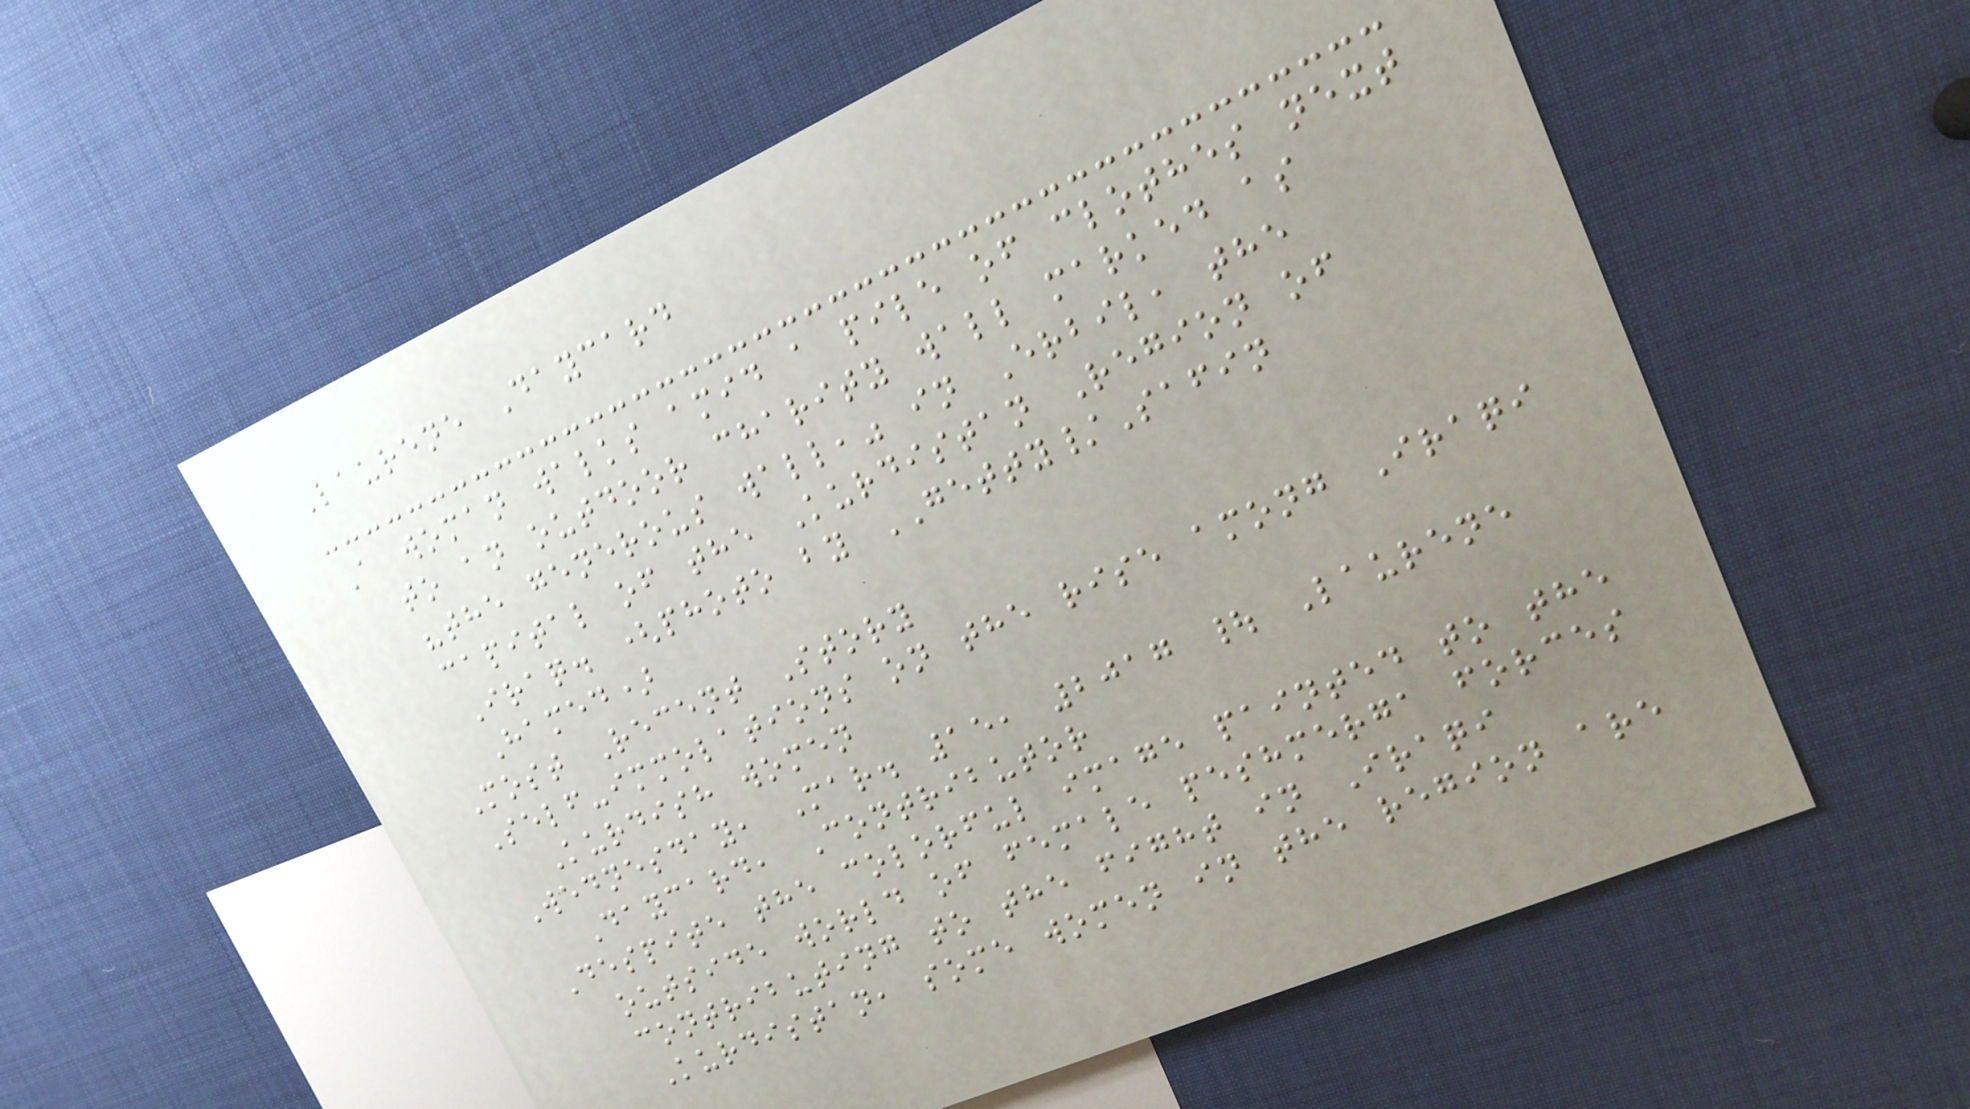Laurene Daycard
A woman walks amid a pile of clothes next
to an outdoor charity wall marked as
"the generous wall," in Erbil, the
capital of the Kurdistan Region of
Iraq. (photo by GETTY/Safin
Hamed)
Most Recent Story
Self-immolations on the rise among Iraqi
Kurdish women
Wednesday, Mar. 15, 2017 | Laurene
Daycard, Contributor
Despite the colorful image painted to the
outside world of female peshmerga forces
contributing to the fight in Iraqi
Kurdistan, some women in the region are
